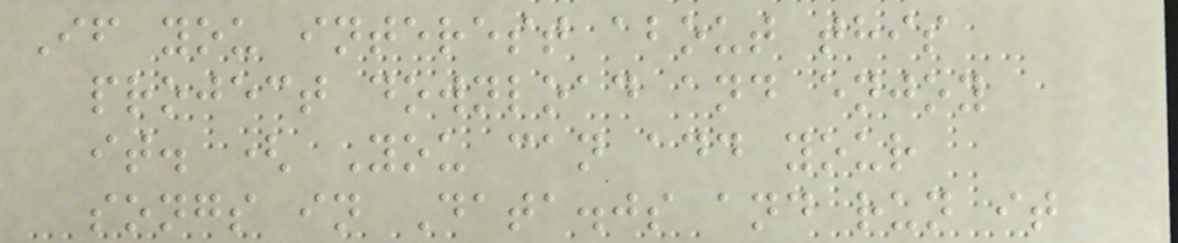If you interest about this
project download and enjoy
it. ( You can add your
songs in Data.js and run it
